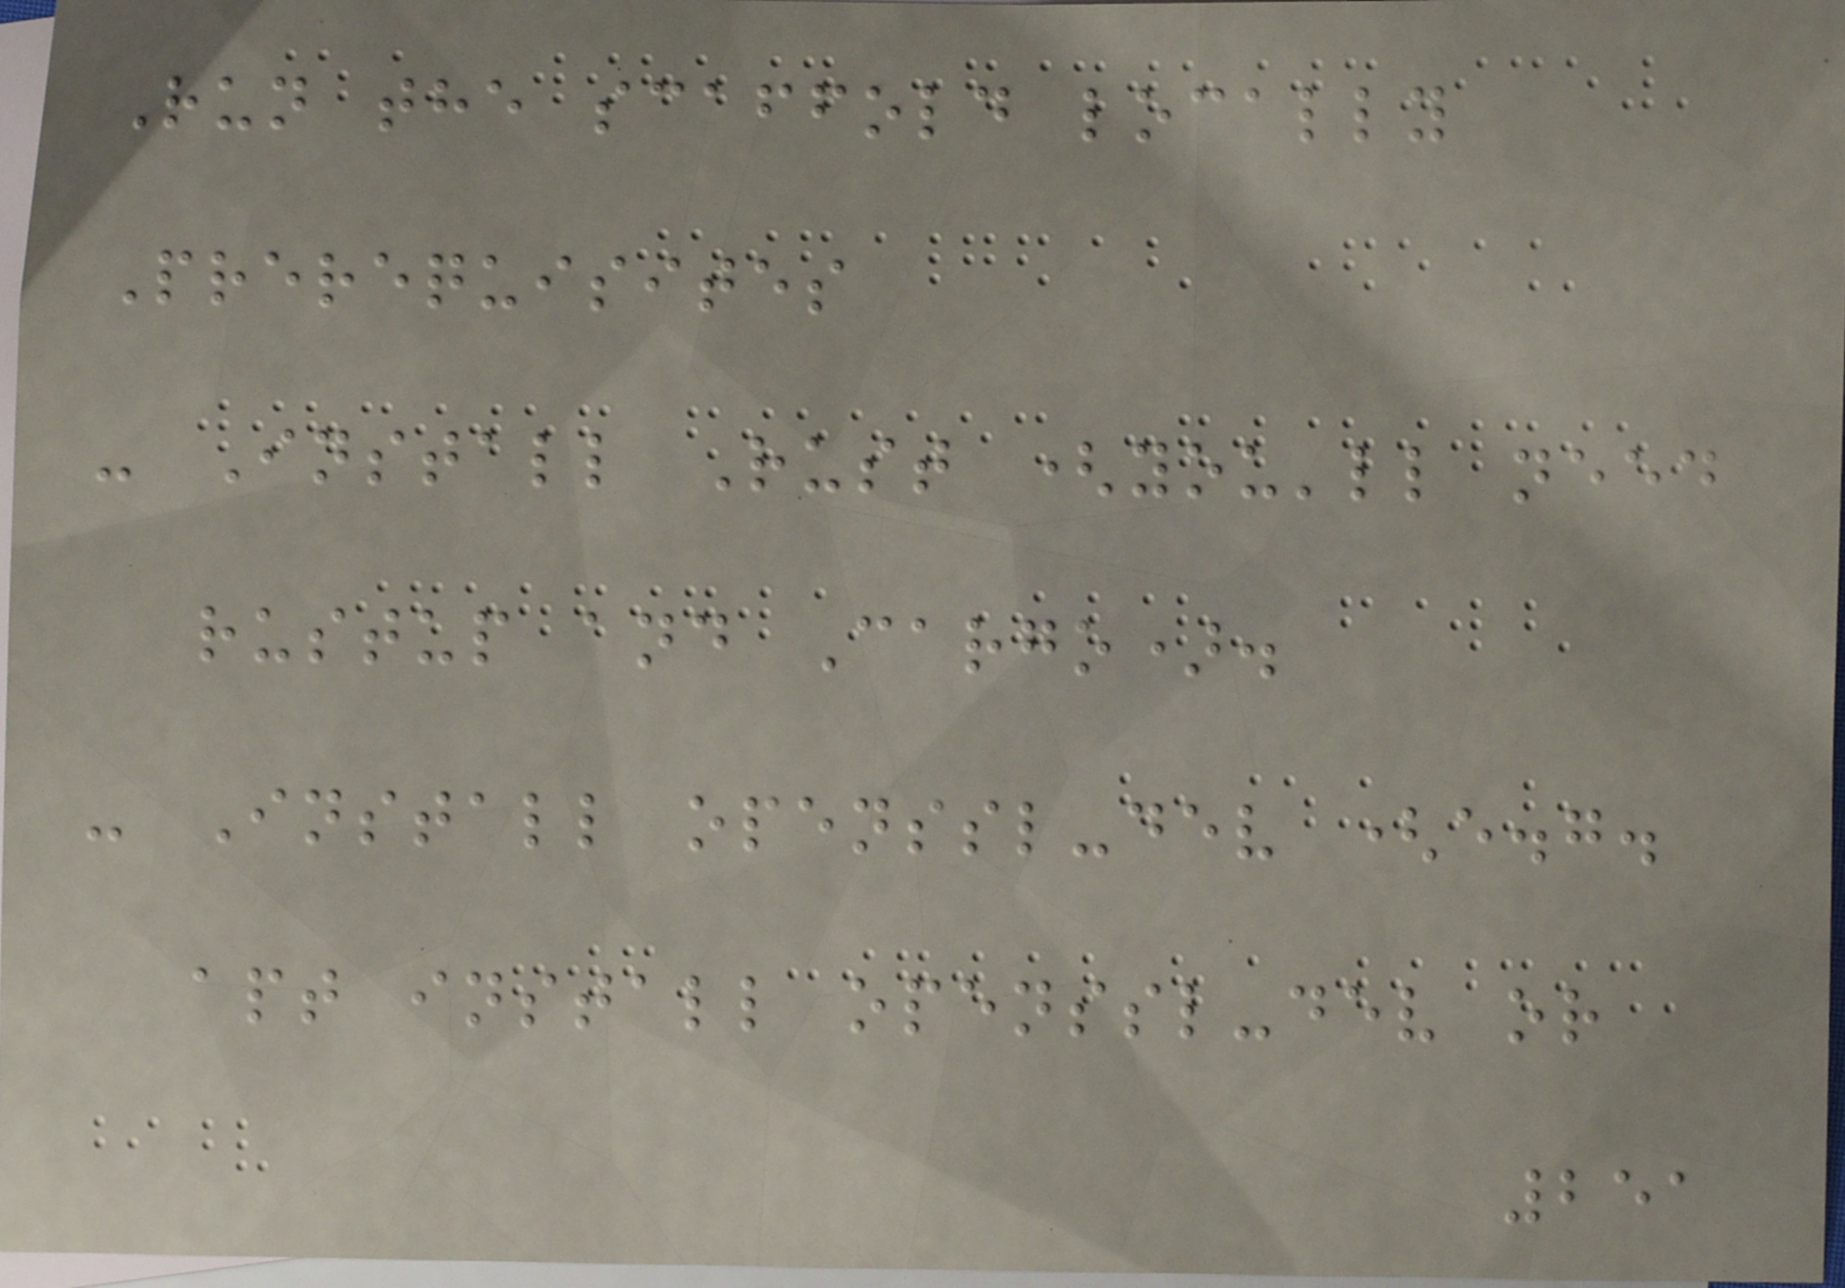Run the scaffold locally
Prerequisites
- Install Rust (you'll need
rustup and Cargo).
- Install openssl-dev (e.g.
apt install openssl-dev or
251
